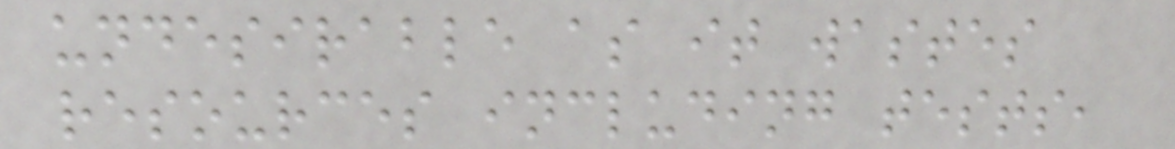undesirable as it wastes
resources including tests,
